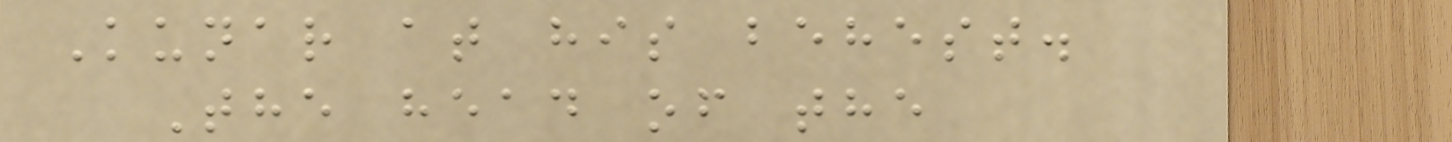Kunar at his behest.
The head of the
